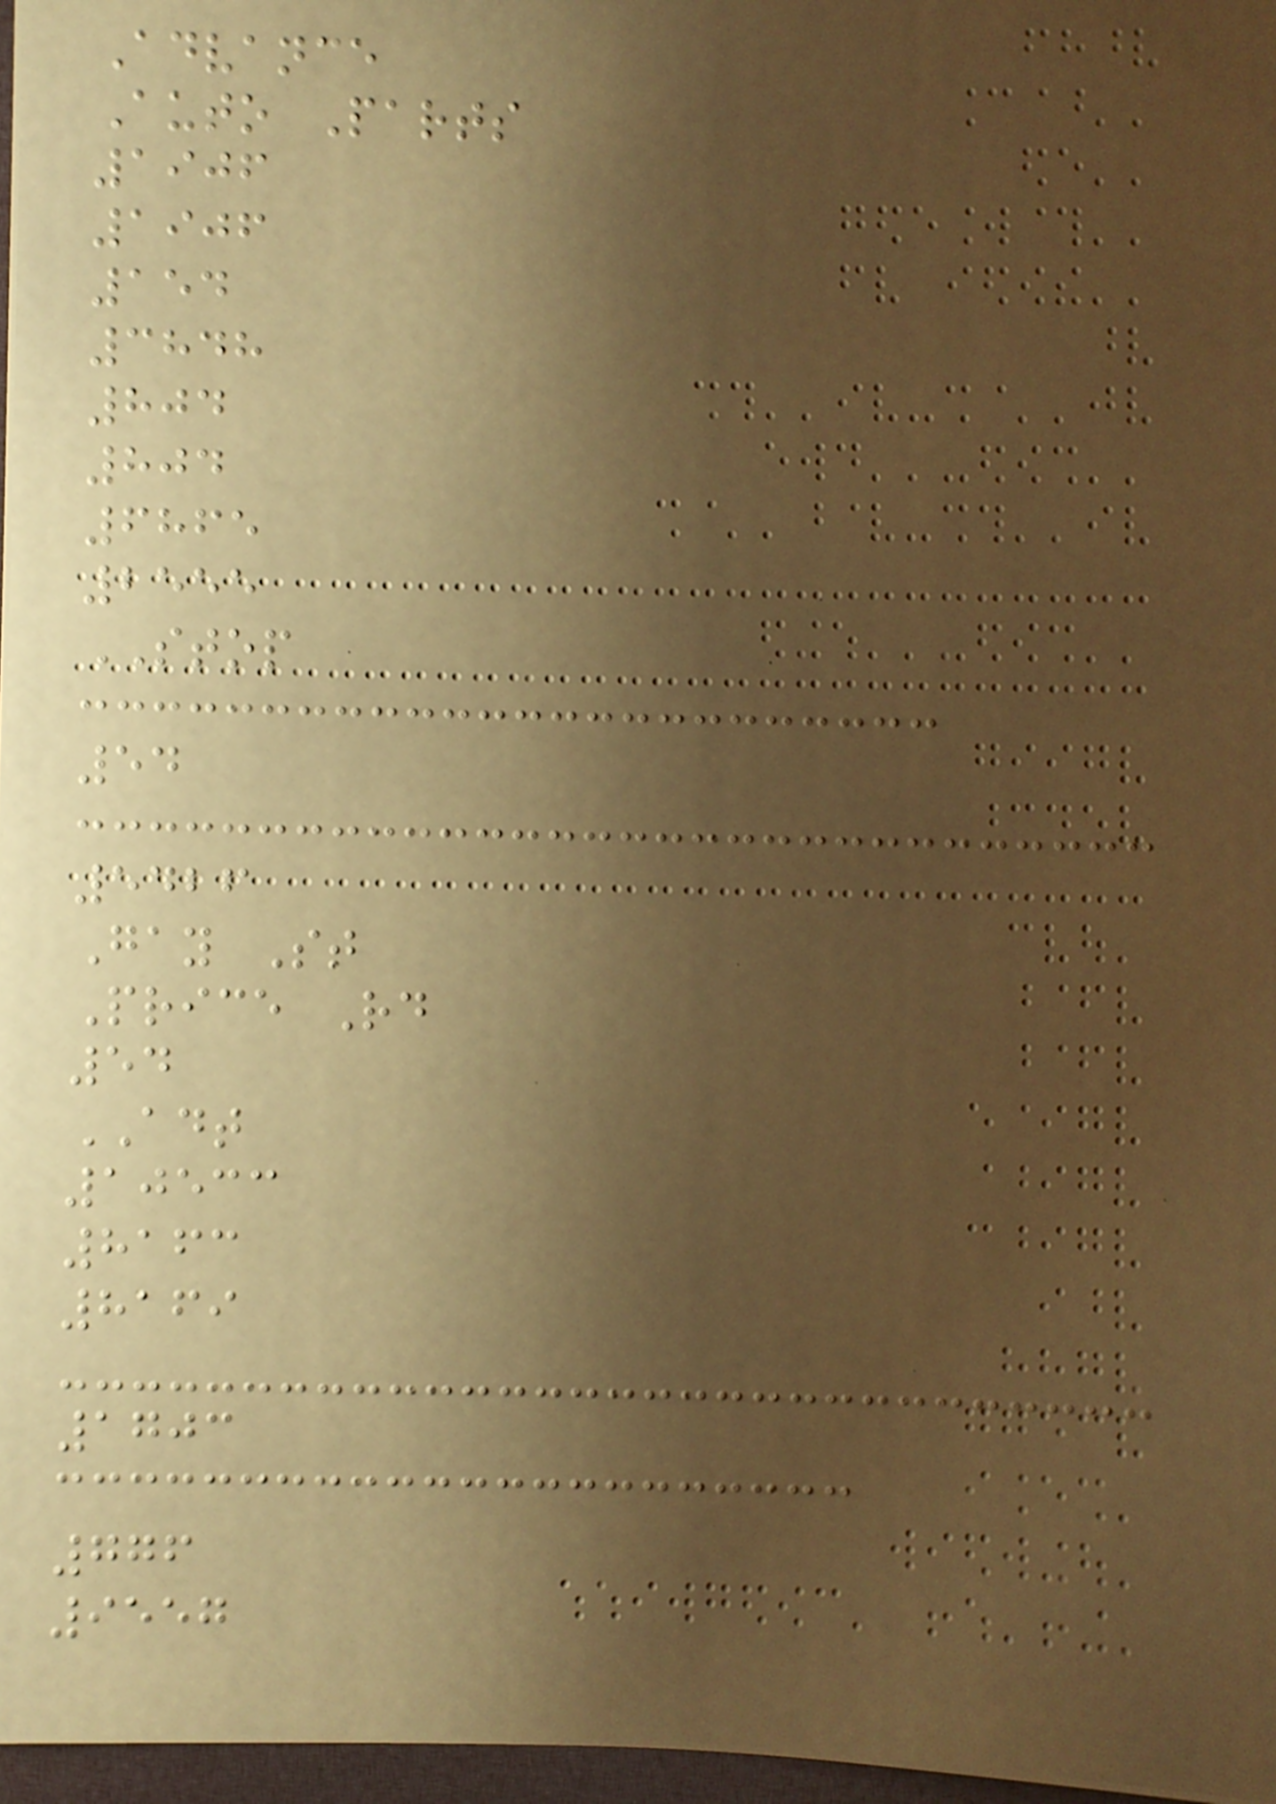Advance
Auto Parts
1906
1906
154
3848
804
804
6865
2555
STOP
54
5426
Gay St
Price Rd
54
ADT
10533
8163
8169
1703
776
9557
